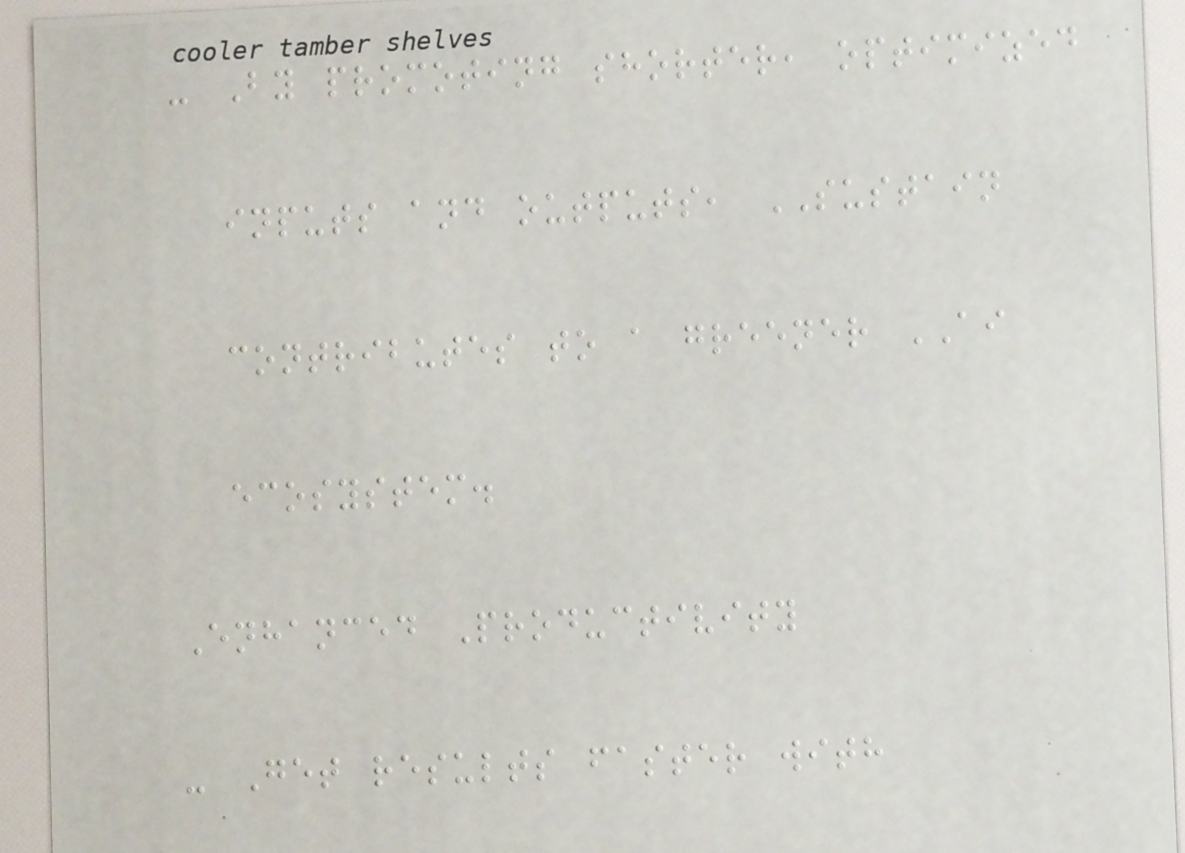- By promoting shorter, optimized
inputs and outputs, SUSTAIN
contributes to a greener AI
ecosystem.
Enhanced Productivity
- Get results faster with
